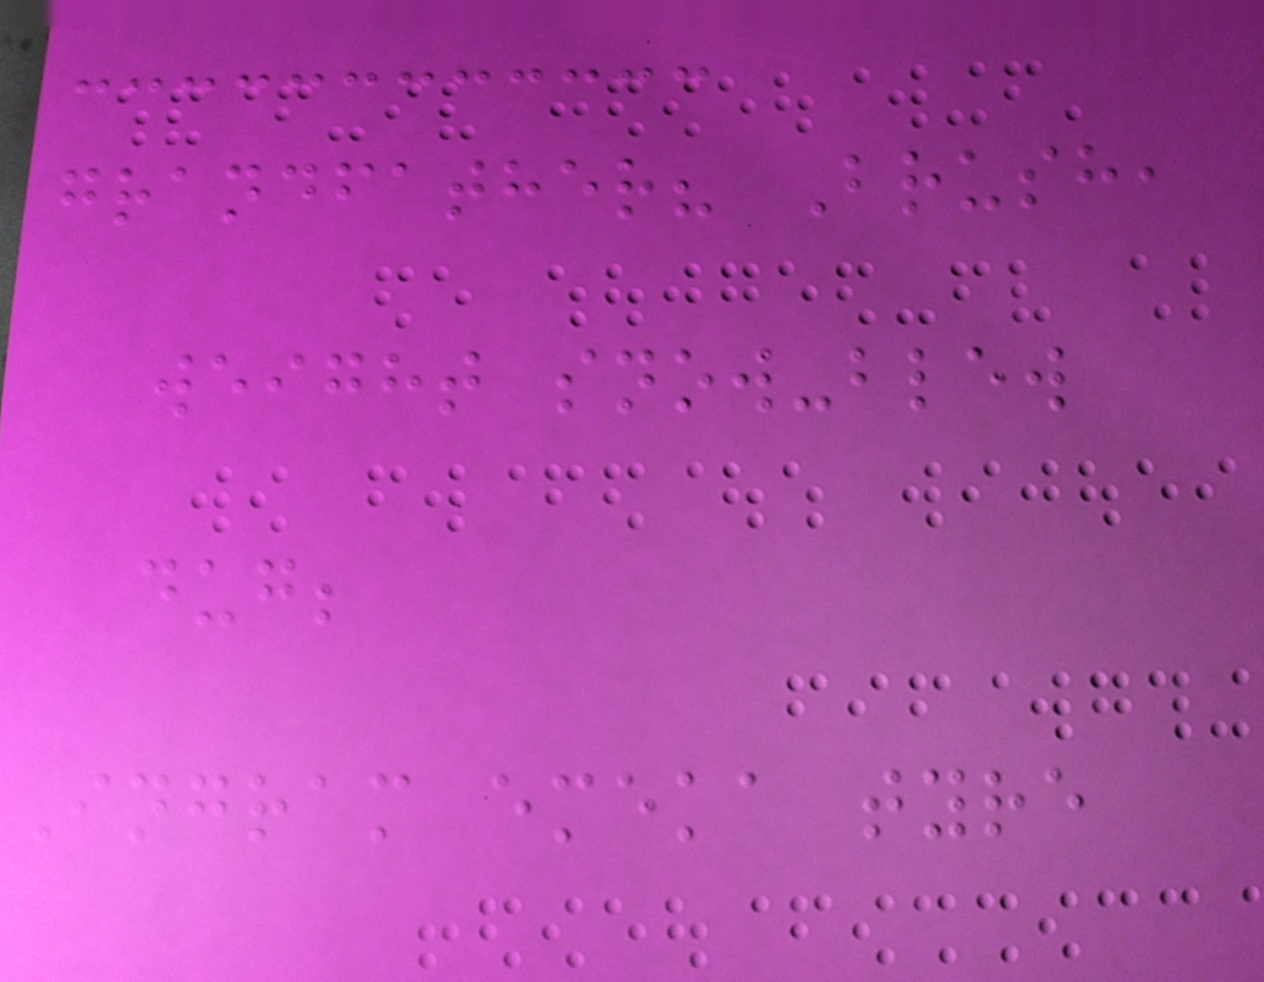grandfather? Brush,
weight snow-blew
dug;
Ingram emeka tyre
